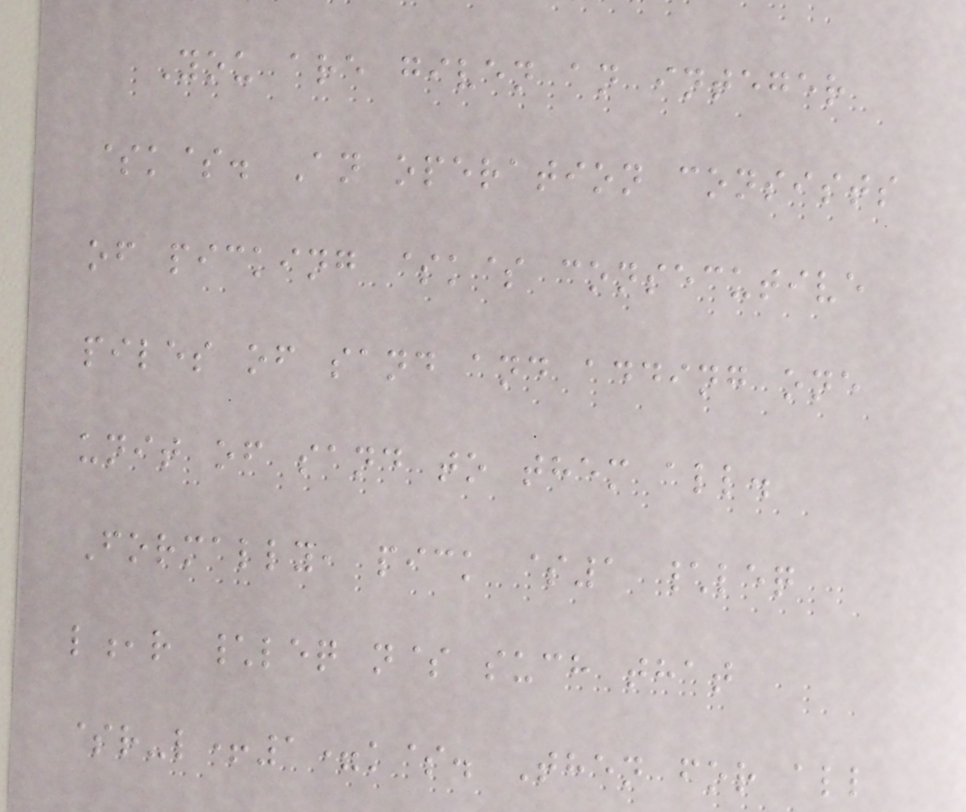You are given an integer
$k$. An operation consists
of picking $k$ consecutive
piles of sand and adding one
unit of sand to them all.
Formally, pick $1 \leq
l,r \leq n$ such that
$r-l+1=k$. Then for all
